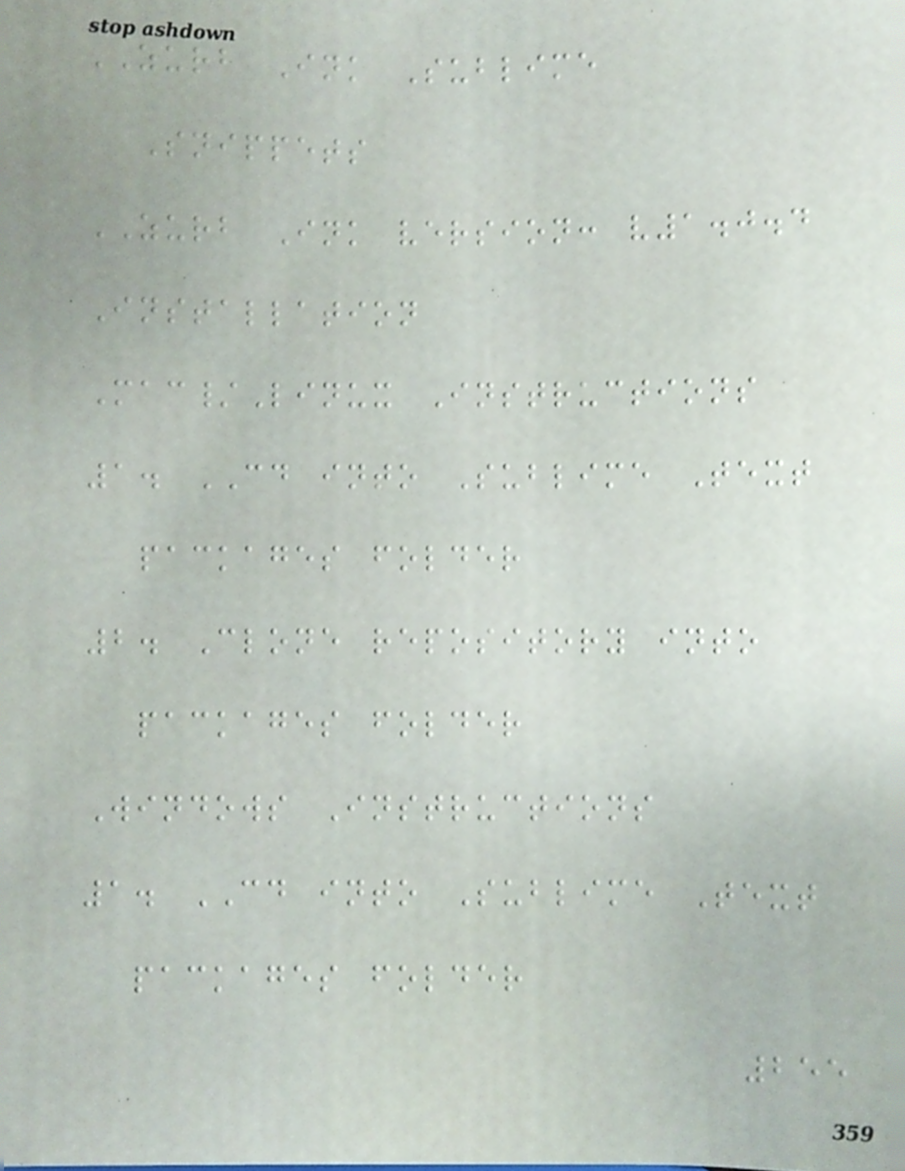ZURB Ink Sublime
Snippets
ZURB Ink version: v1.0.4
Installation
Mac/Linux Instructions
1. CD into Sublime Text
packages folder
2. Clone repository into
packages folder
Windows Instructions
1. CD into Sublime Text
packages folder
255
